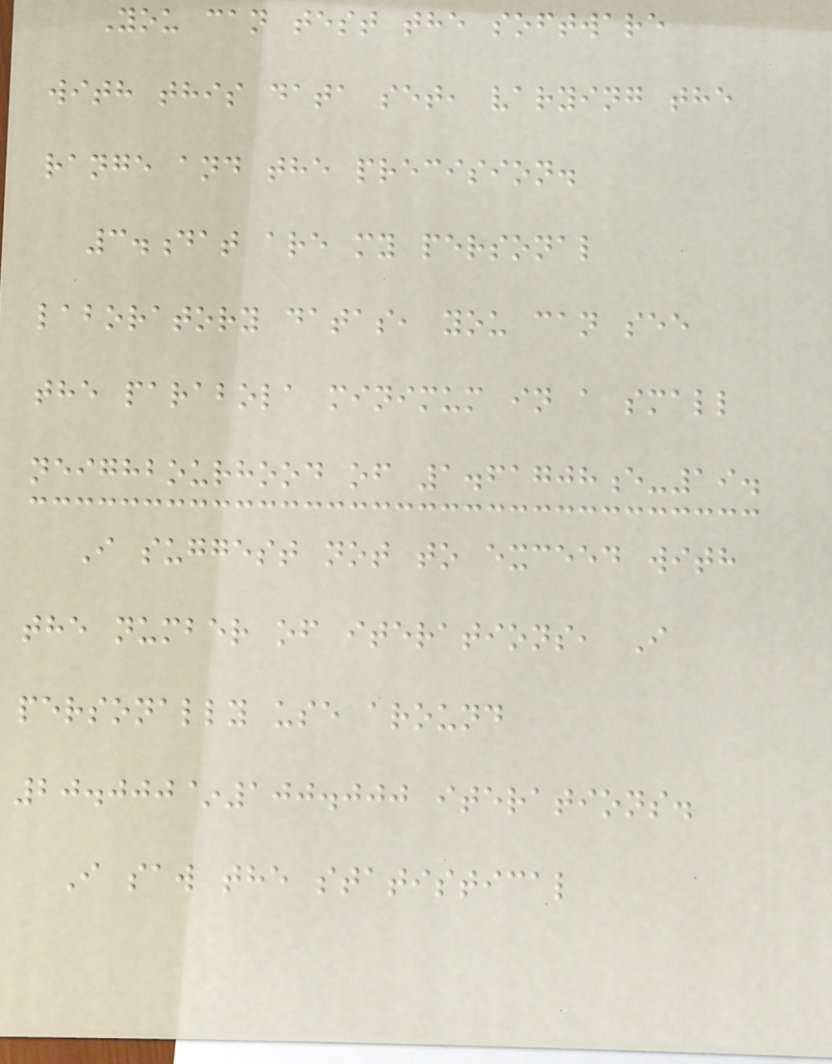You can test the software
with this data set, varying the
range and the precision.
3.dat are my personal
laboratory datas, you can see
the parabola minimum in a small
neighbourhood of 1.61708e-19.
I suggest not to exceed with
the number of iterations, I
personally use around
20.000~100.000 iterations.
I saw the statistical
